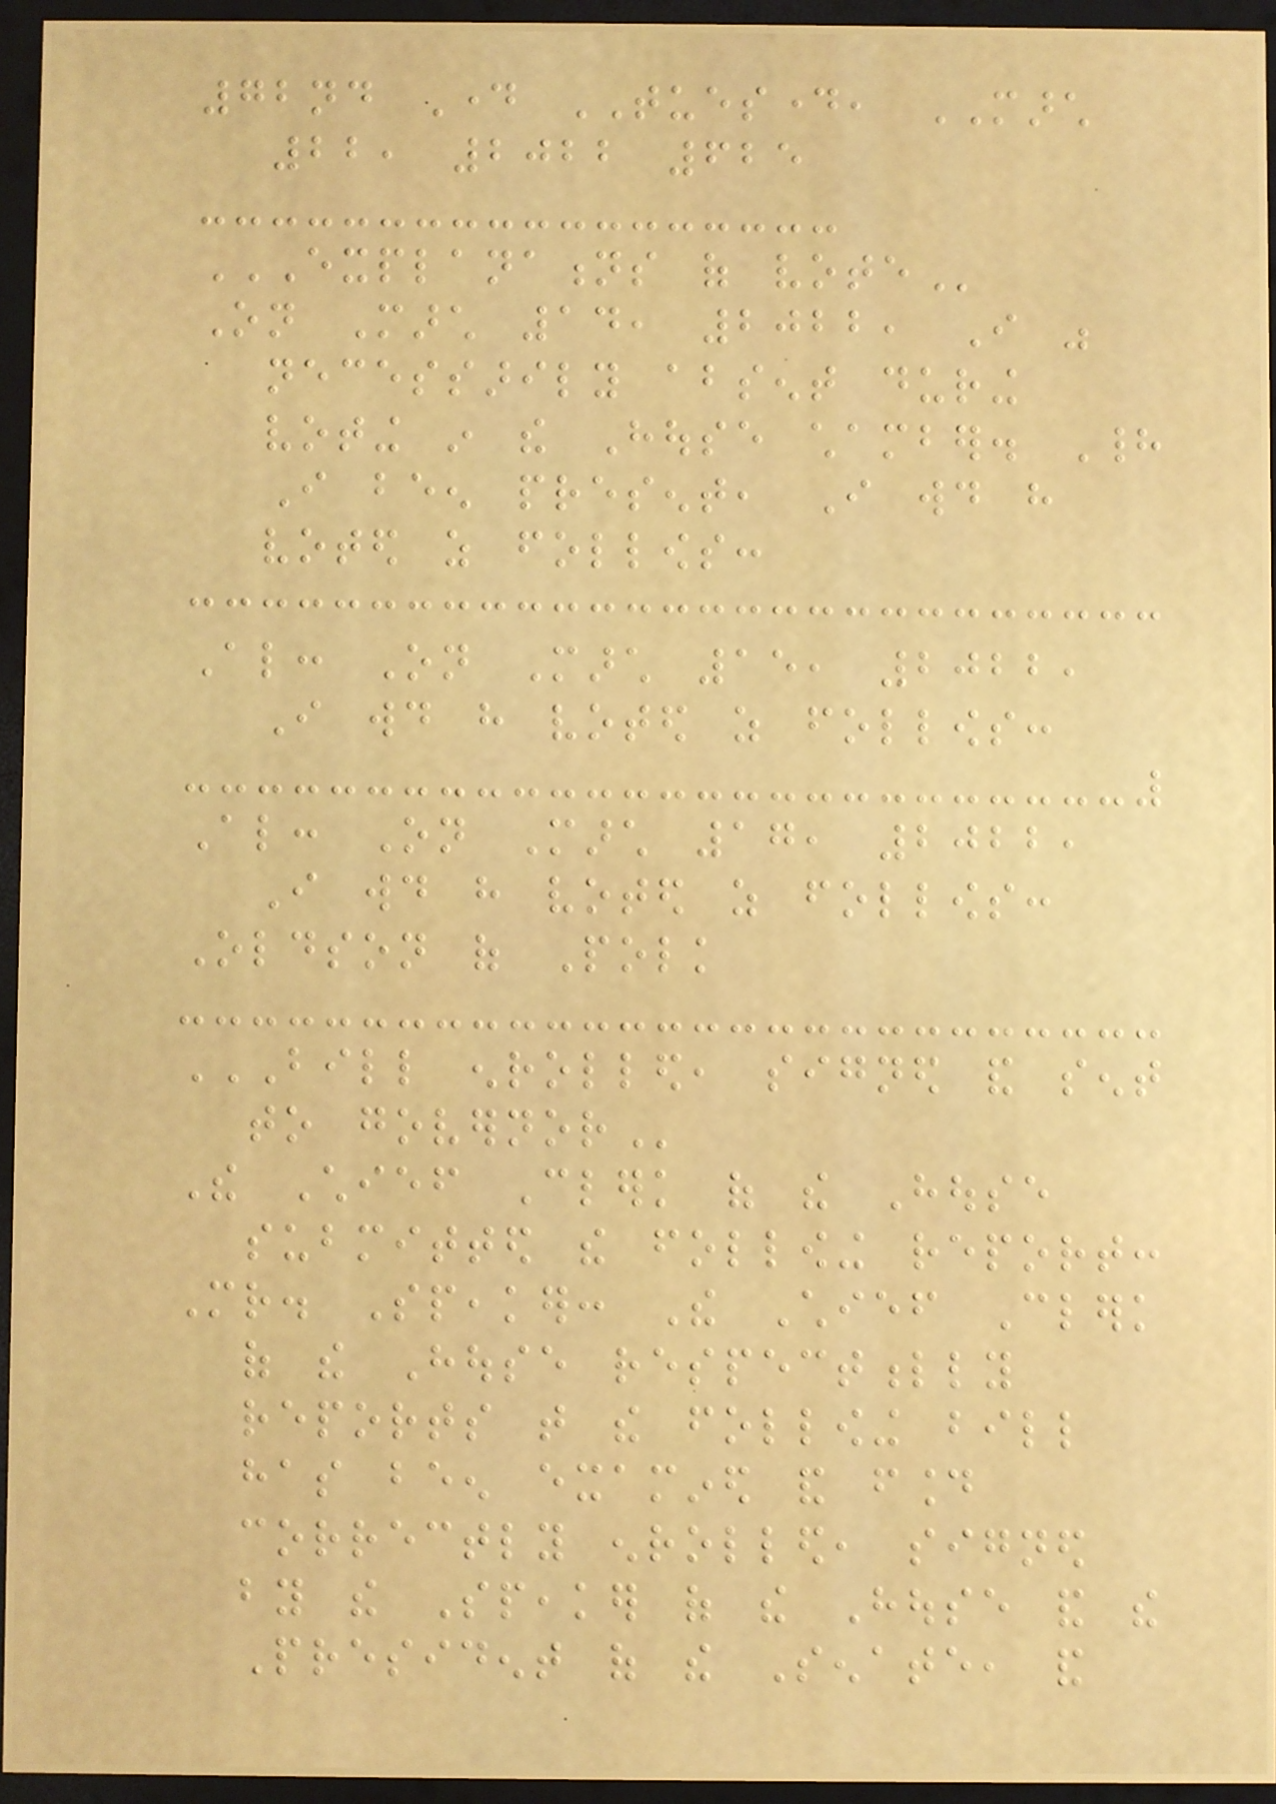72nd Day TUESDAY, MARCH
22, 2022 625
EXPLANATIONS OF VOTE
On March 14, 2022, I was
necessarily absent during
voting in the House chamber. Had
I been present, I would have
voted as follows:
Also: On March 15, 2022,
I would have voted as follows:
Also: On March 17, 2022,
I would have voted as follows:
Oldson of Polk
BILL ENROLLED, SIGNED AND SENT
TO GOVERNOR
The Chief Clerk of the House
submitted the following report:
Mr. Speaker: The Chief Clerk
of the House respectfully
reports that the following bill
has been examined and found
correctly enrolled, signed
by the Speaker of the House and the
President of the Senate, and
